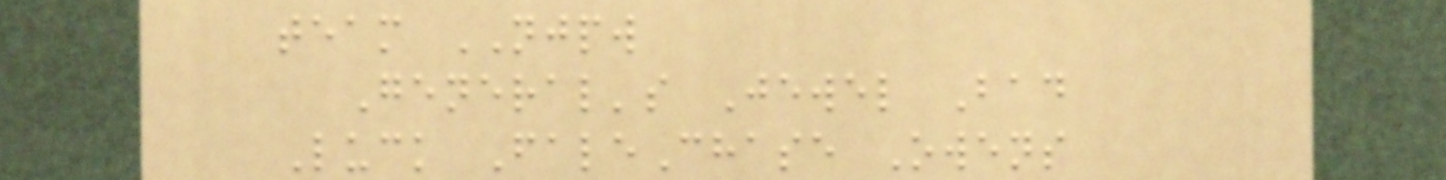team NJPW
General's Jewel Bad
Luck FaleChase Owens
